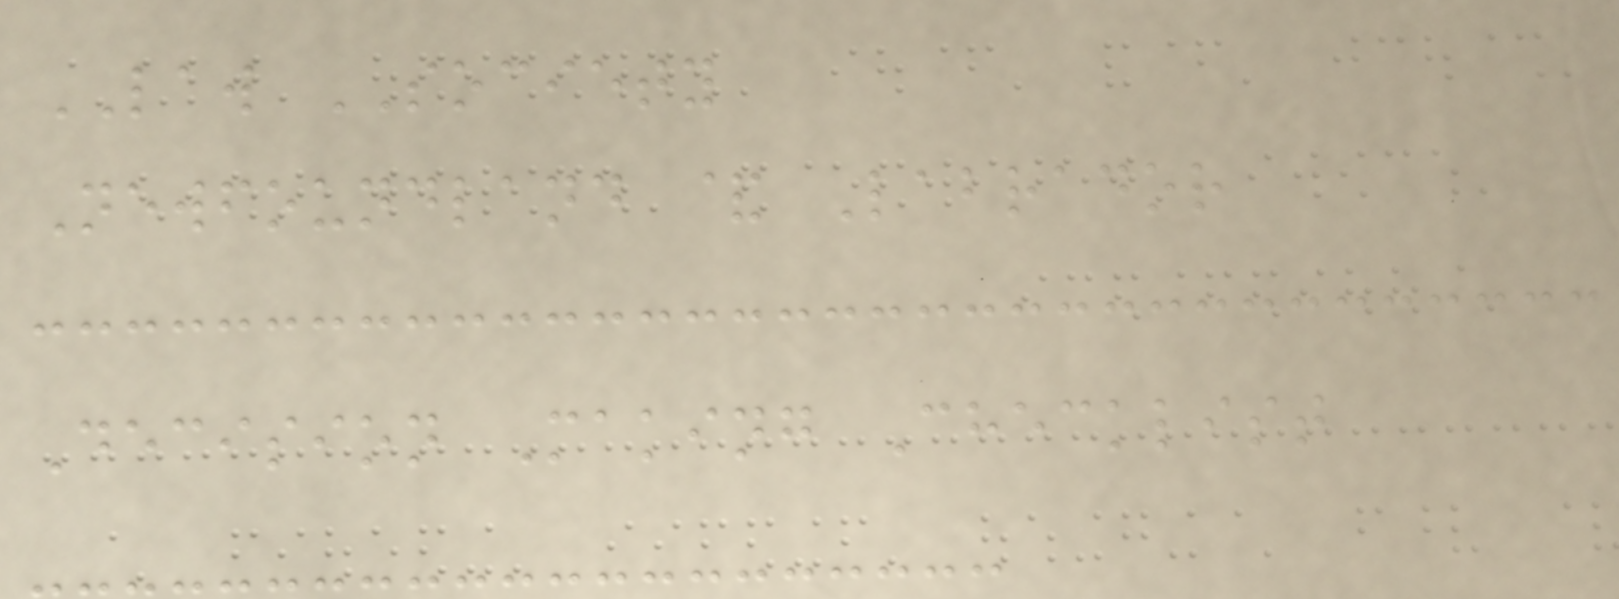LAW SOCIETY
Newfoundland & Labrador
Decision Making Checklist
